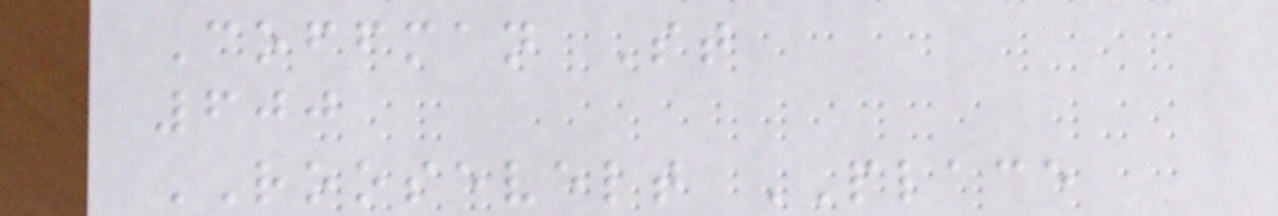Coffman St
600
ROOSEVELT PLACE
